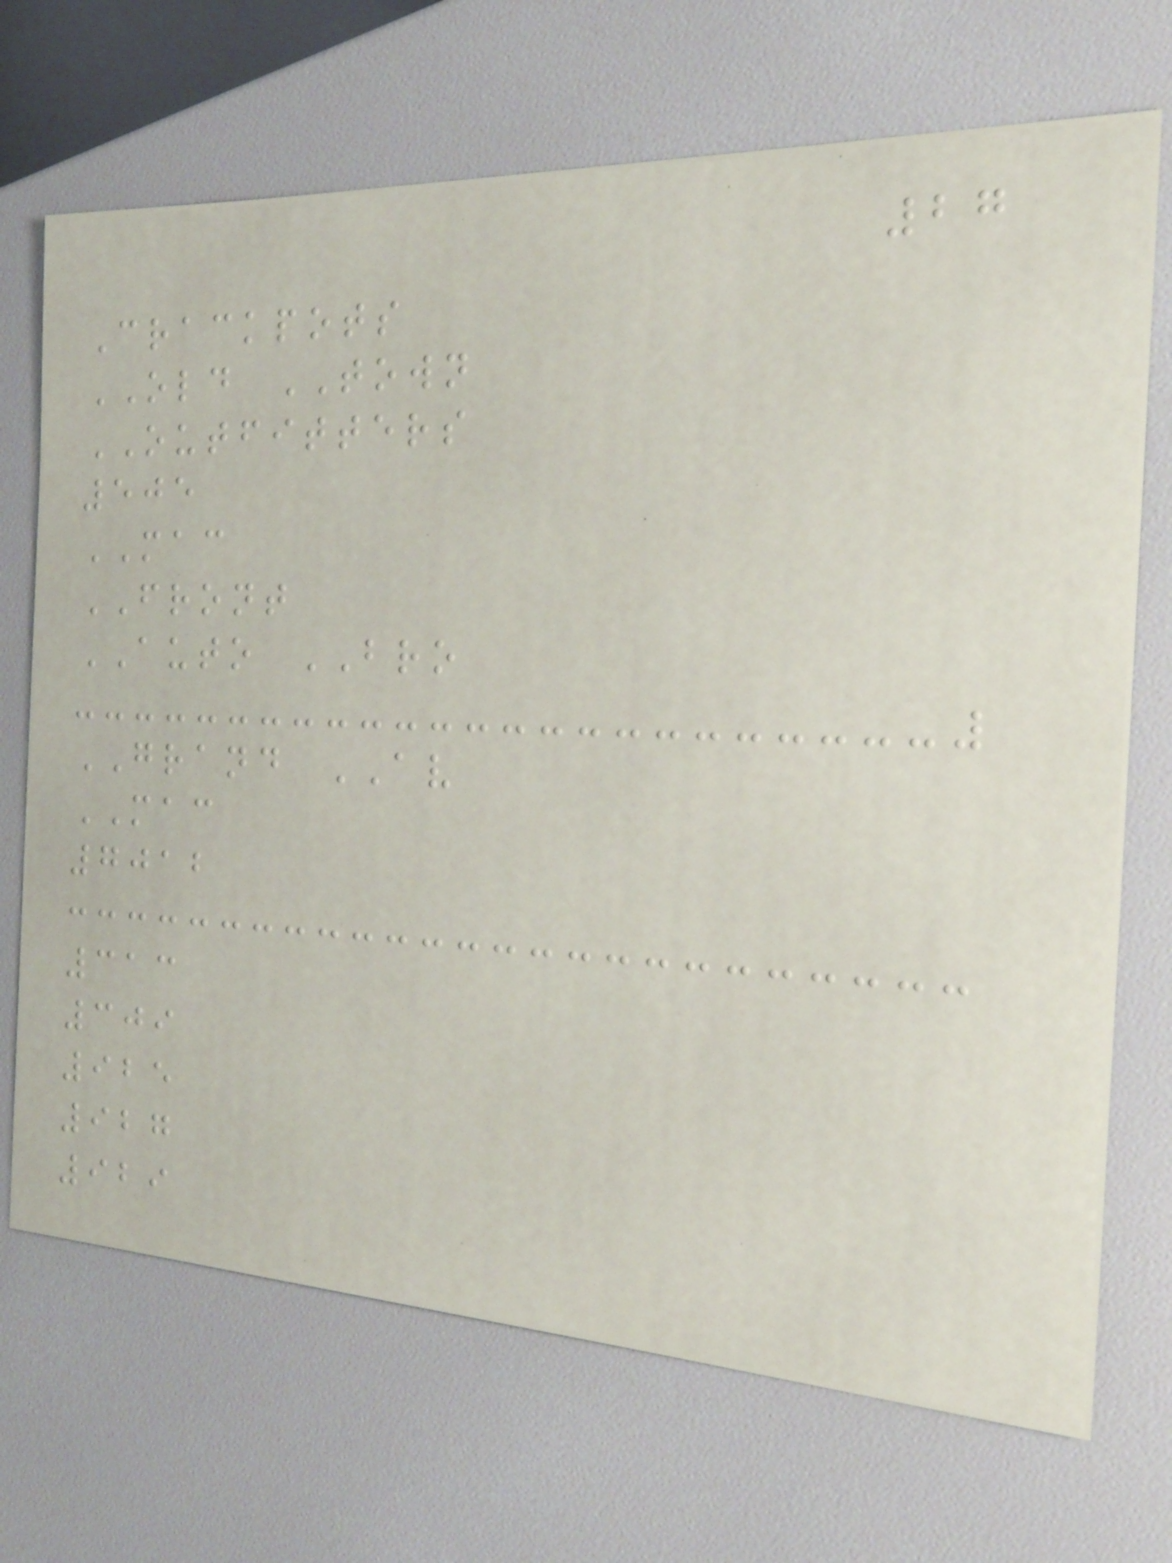27
Crackpots
OLD TOWN
OUTFITTERS
505
MAC
FRONT
AUTO BRO
GRAND AV
MAC
7012
313
309
925
927
929
